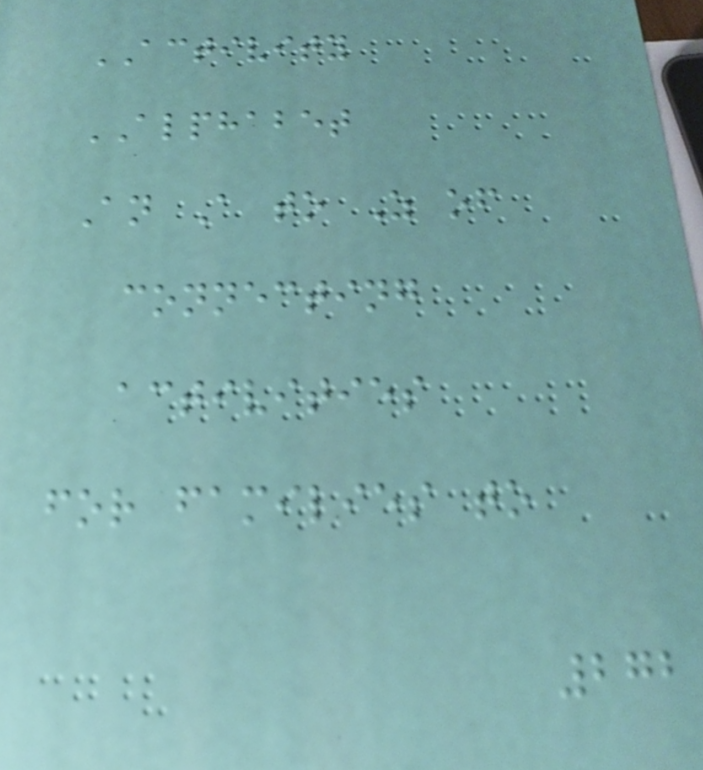ACTIVITY
ALPHABET
An A to Z of
connecting
activities
for families to
272
